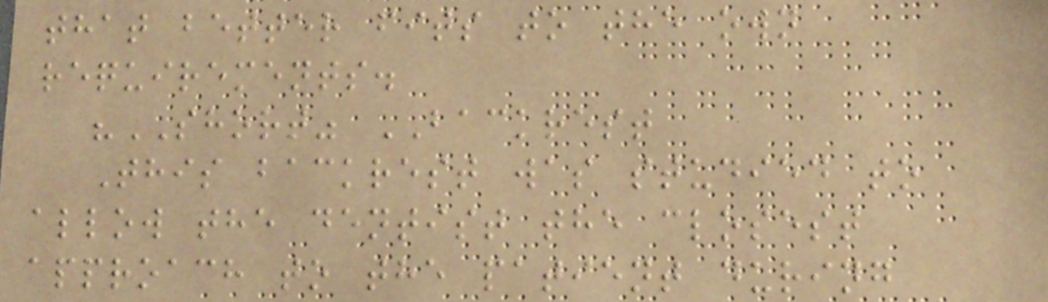that better fits to the own
requirements.
"SHORT" BACKREST
This backrest was studied to
allow the dentist the closest
approach to the patient during
